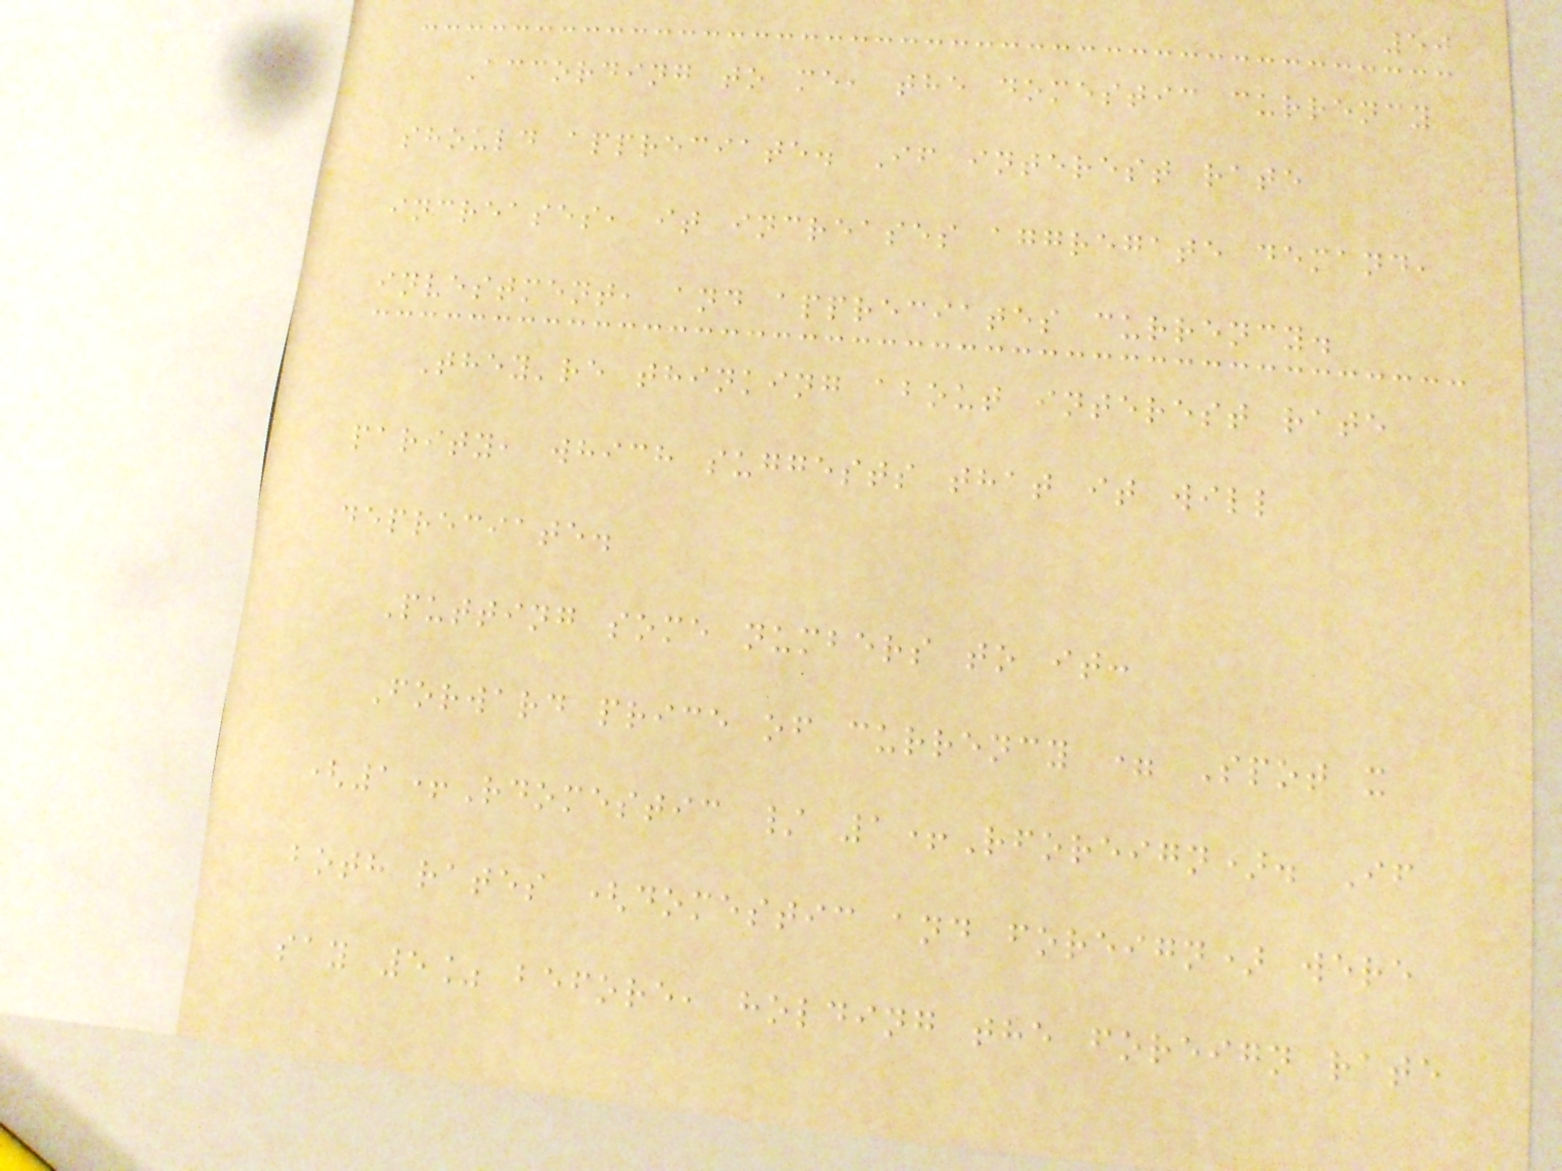50
According to me, the domestic currency
should appreciate. If interest rate
increases, it increases aggregate demand,
investment, and appreciates currency.
They're thinking about interest rate
parity, which suggests that it will
depreciate.
Putting some numbers to it:
Forward price of currency = Spot x
(1+Rdomestic / 1+Rforeign). If
both rates (domestic and foreign) were
say 5% before, holding the foreign rate
